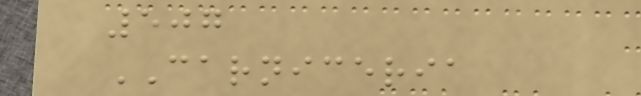507
CARNICERIA
